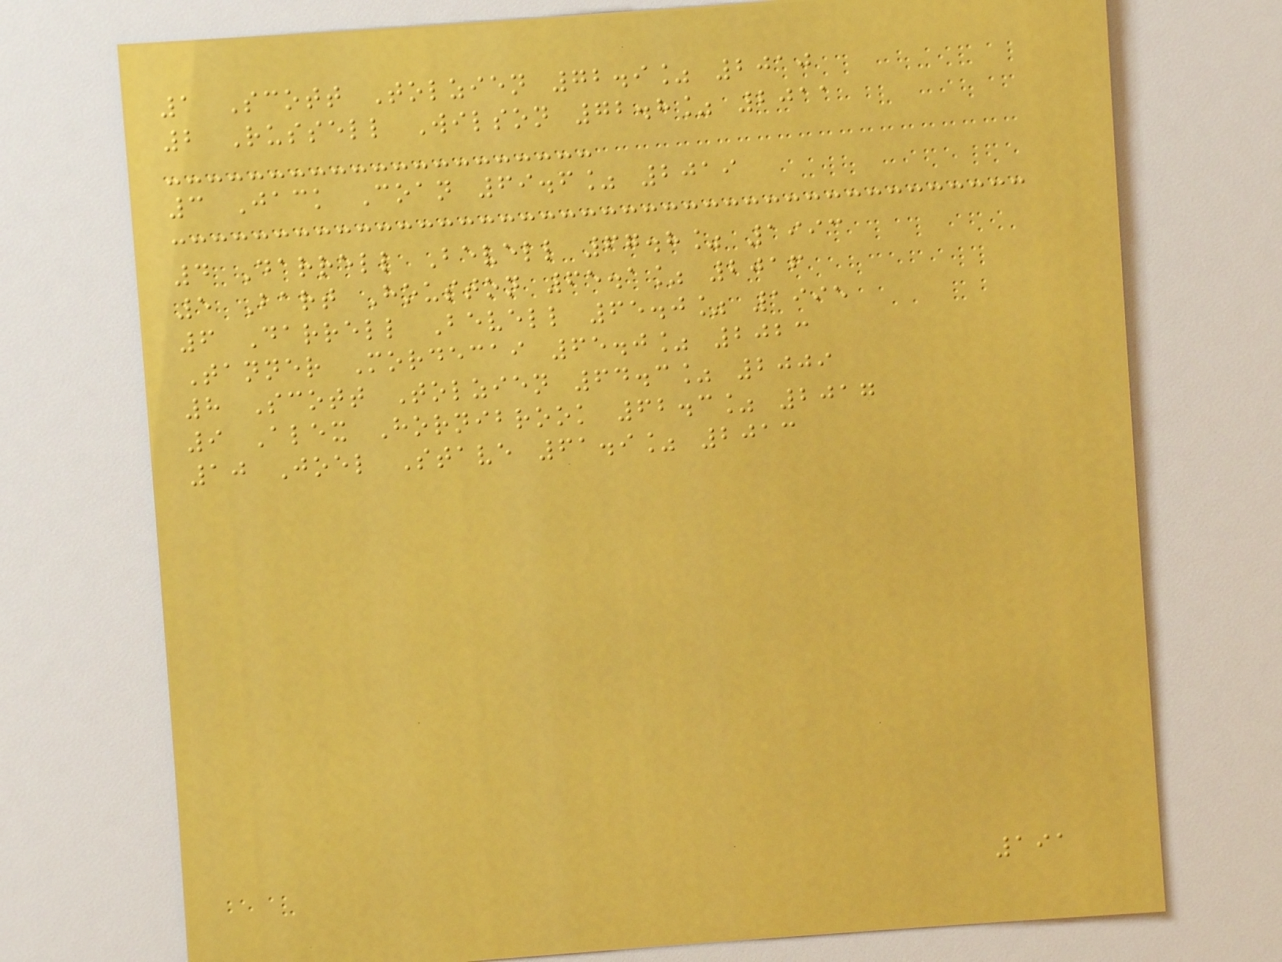1 Scott Tolzien 72.9% 2010
2 Russell Wilson 72.8% 2011
3 Jack Coan 69.6% 2019
4 Darrell Bevell 67.8% 1993
5 Bart Houston 65.1% 2016
6 Darrell Bevell 65.0% 1995
Tanner Mordecai 65.0% 2023
8 Scott Tolzien 64.3% 2009
9 Alex Hornibrook 62.3% 2017
10 Joel Stave 61.9% 2013
191
